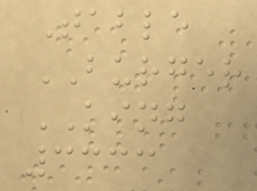Table
BURGER
KING
3333
